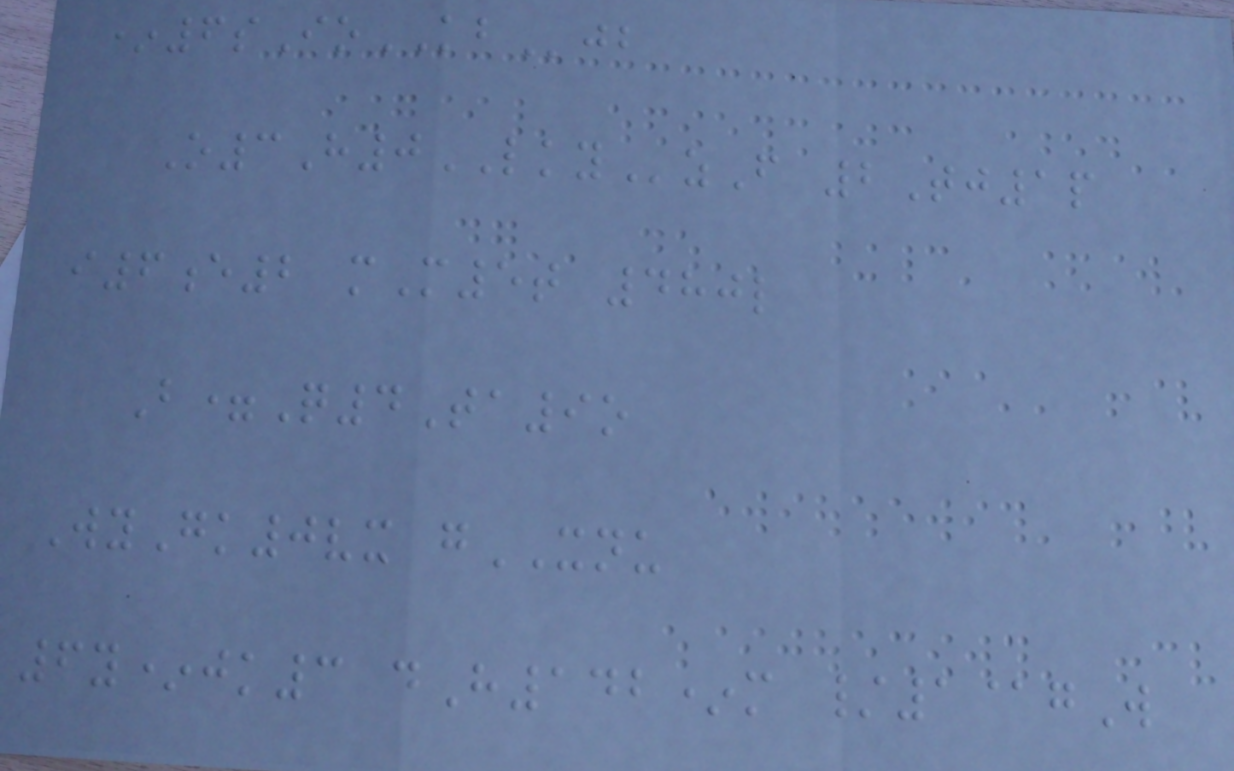*6sIoKBjb
O3H0LKYzF 2Tj1p
i6e2 mM5t 480l
B=Q4Ta9o
WyGk0vx gXNU
6y*jk3 dH142*m /1@gW
